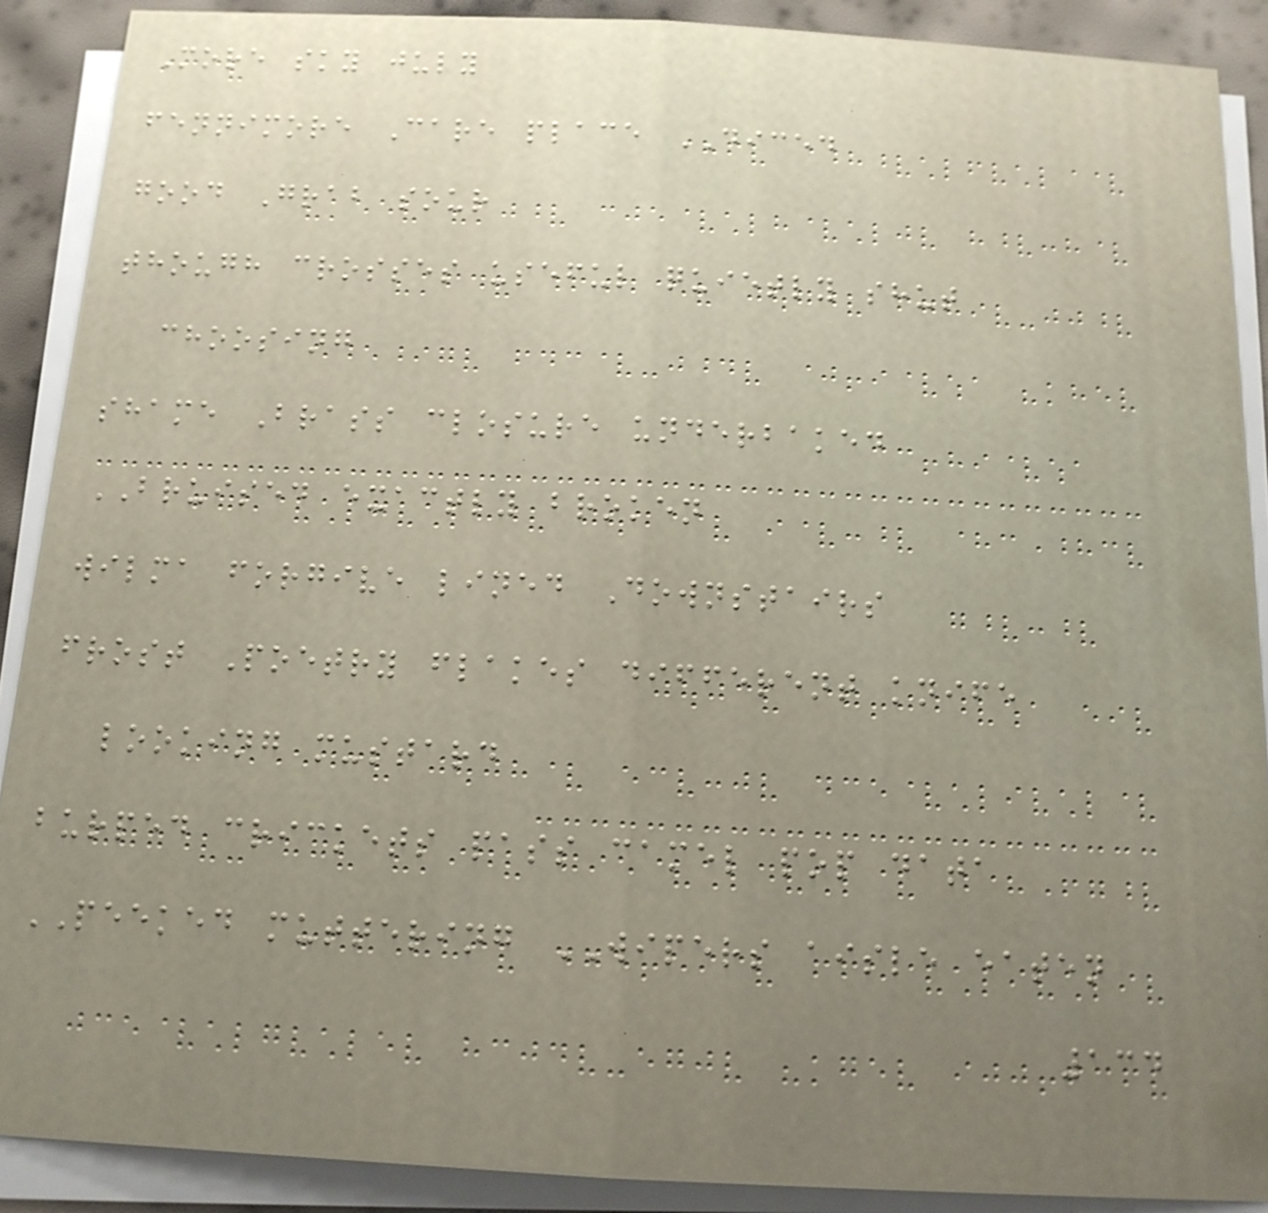More sky july
fennimore Care place DICED
good Grab sour
though crosses useful quietly shut
choosing
shame Brass closure underbaked
BRUISED exactly broken
wilma forgive lined Downstairs
frost Poetry flakes different knife
looking mustard
burped crickets pass camel pop data
PEEKED muttering WIPERS aisle eaten
134
